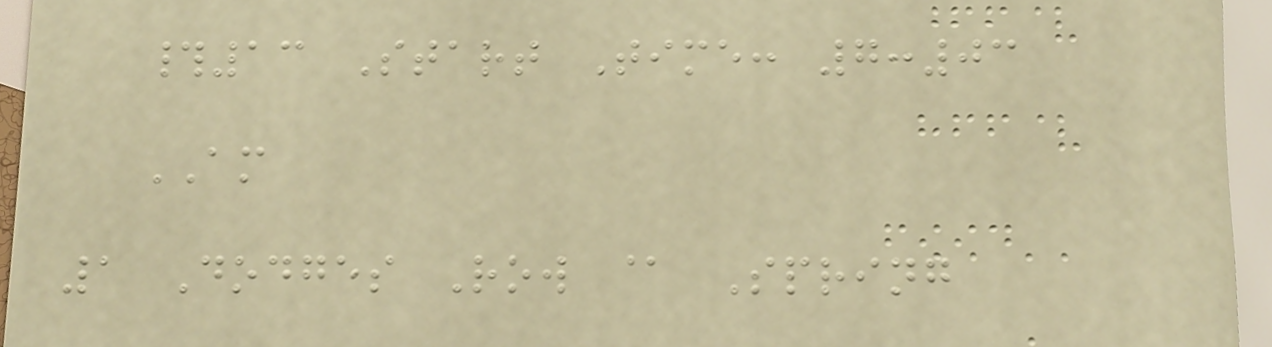#13 Start Time: 7:03
AM
1 Dodges Row @ Spring
